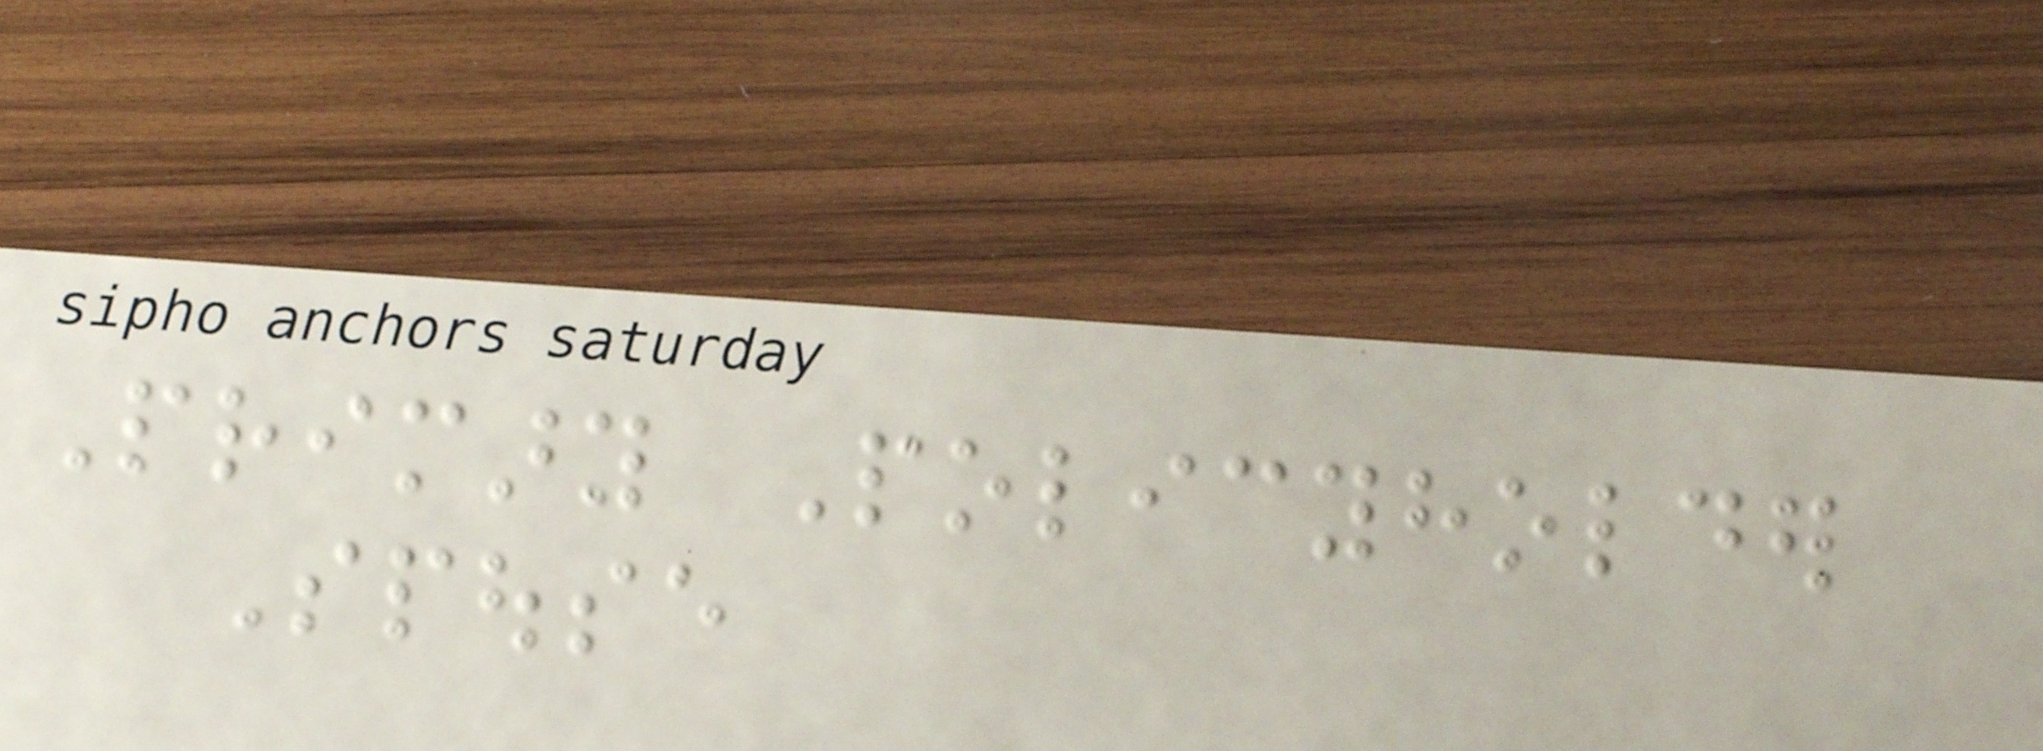Primary Policyholder
Spouse
